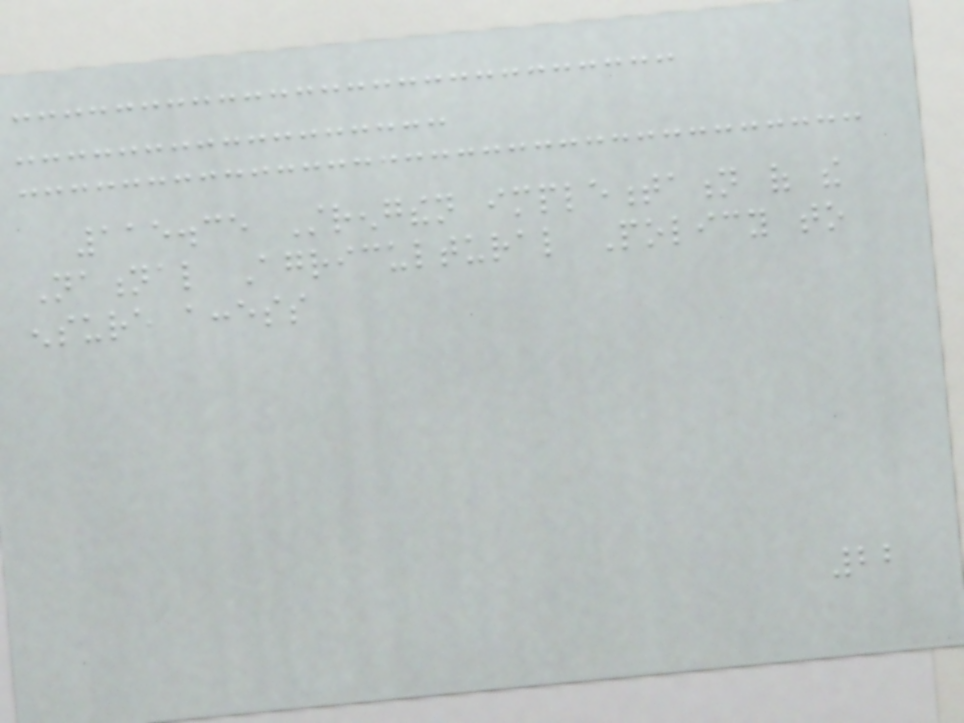115.35 Strengthen implementation of the
National Agricultural Policy to
ensure access
22
